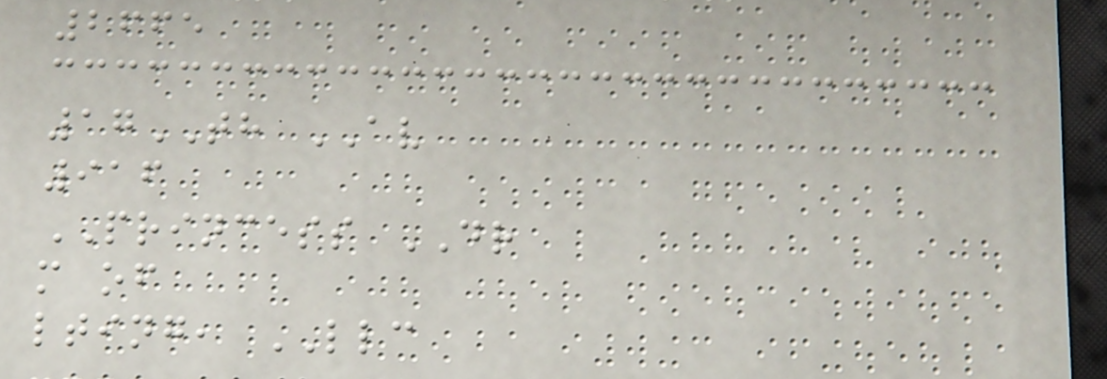2665
17TH AV
916
PRINCESS DR
m of
lting, LLC
